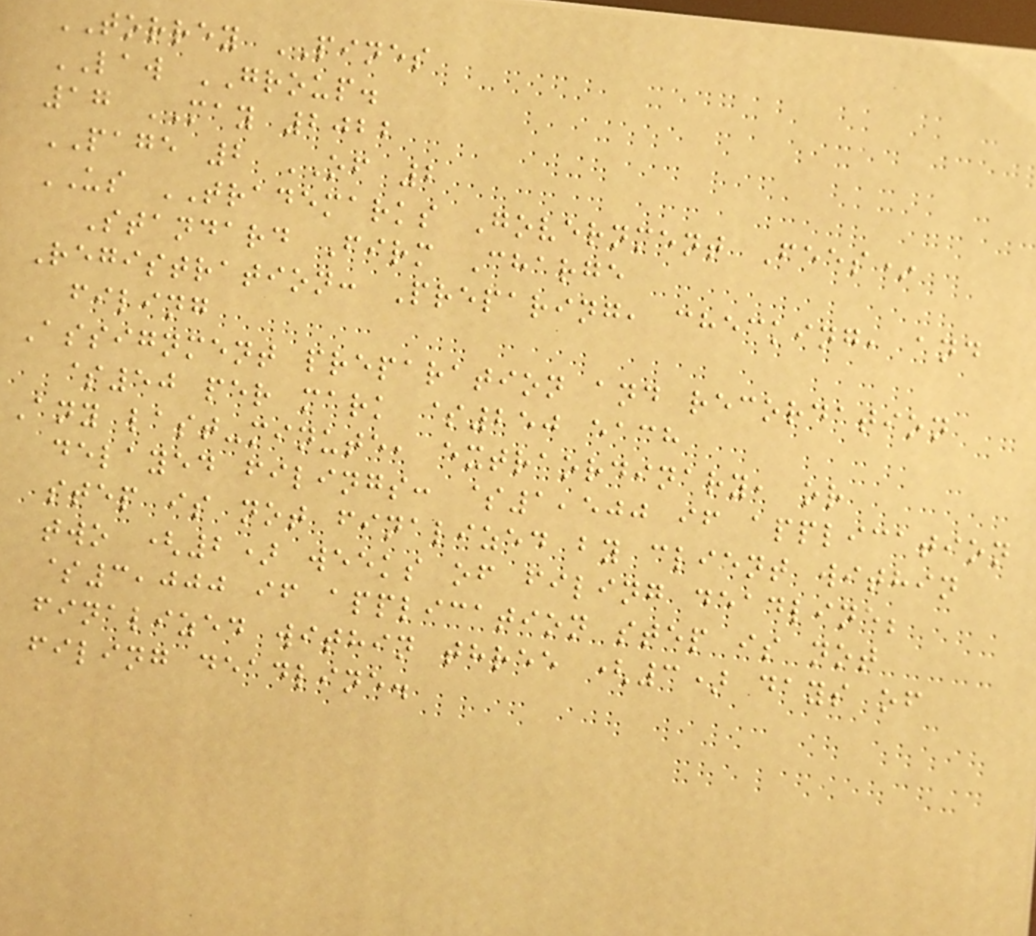TORREY PINES
LAW GROUP.
17 MAY 2022
PAGE 2 OF 2
US TRADEMARKS Government Fees*
Standard Firm Charge
Registration: Preparing, checking, and
filing
Assignment preparation and recordation
$50 per mark $250 each
Any last-minute, extraordinary, or
delayed filings: $1,500 if application
step is not finalized by client within
two (2) weeks of filing deadline;
$3,000 if application step is not
finalized within three (3) days of
filing deadline.
